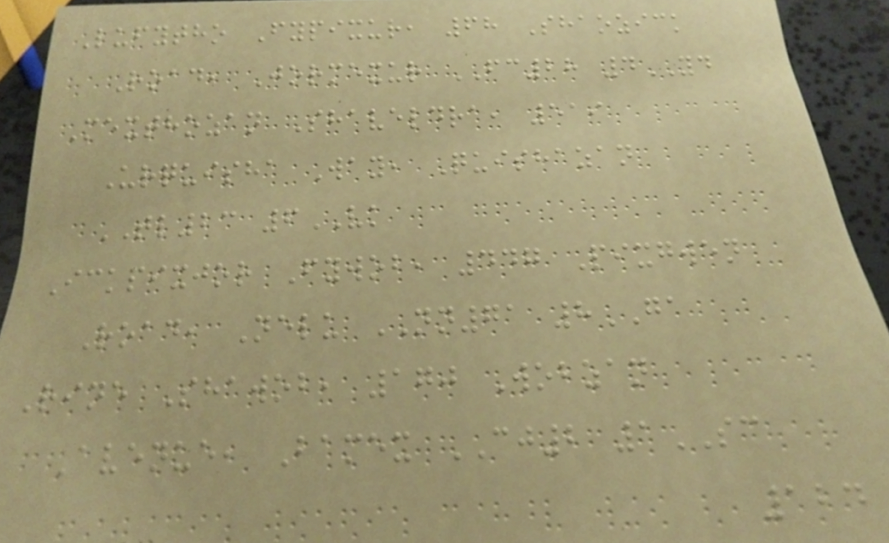Lufytho Fypixur, 68 Shaozick
Road, Jormexur FC28 4YD
Mexthozan Shaveldra, 519
Urquisha Way, Quishazan
TL23 6VK
Ickpixjor Fywob, 447 Pixgwen
Road, Nelu NN71 8GA
Rine Shawob, 170 Wobzan
Avenue, Bamex CJ2 1SC
124
